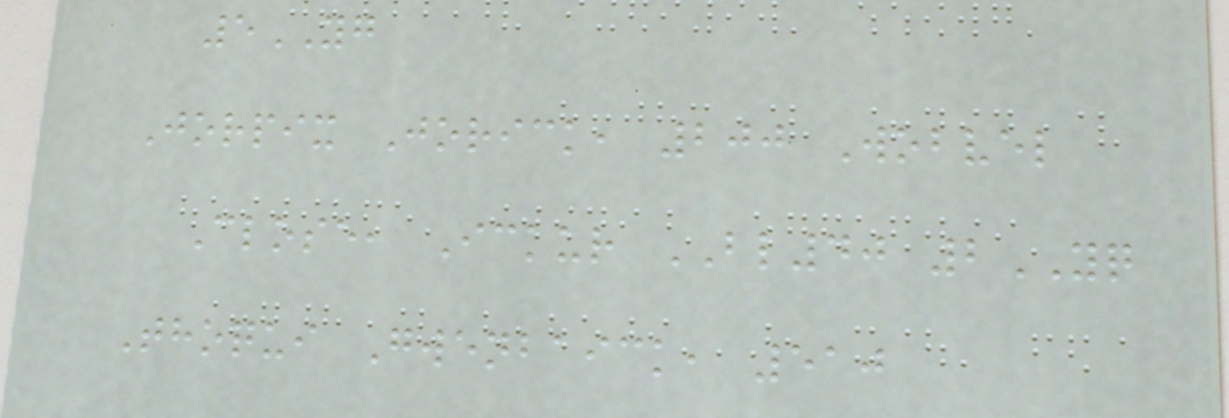5YG
Jorpix Jorick, 200 Wobvel
Close, Ickur BL40 2YQ
Thoqui Gwenbaick, 510
